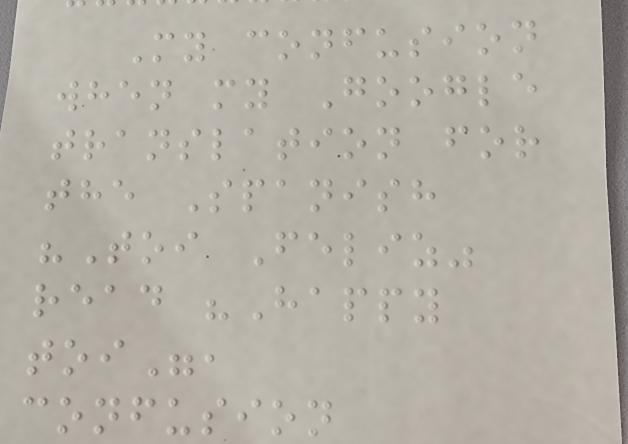My confusion
when my Google
translation for
the Spanish
"Toi Feliz"
read "Happy
toi",
confusion
